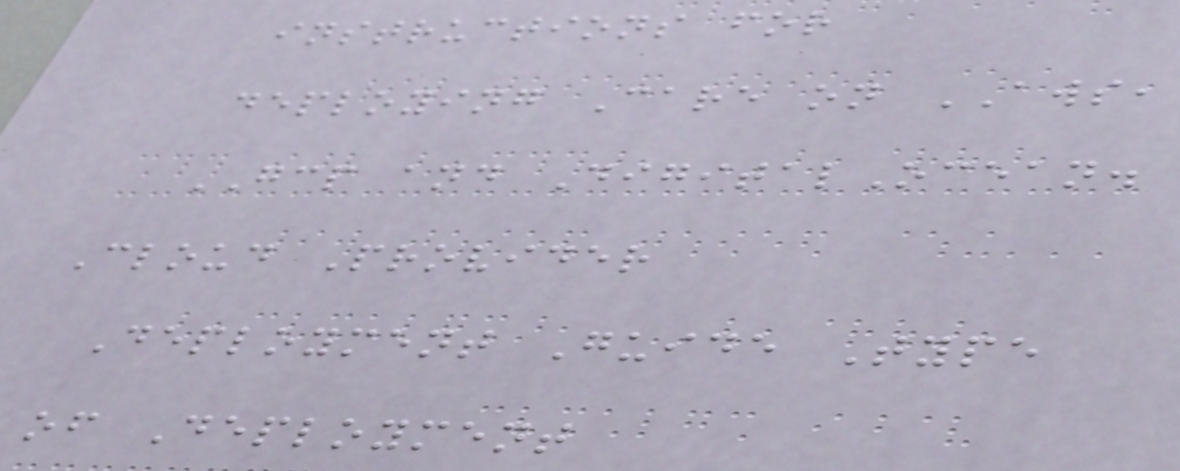instructions for
deploying Care on AWS,
GCP and DigitalOcean.
Cloud Provider
Deployment Guide Type
of Deployment
